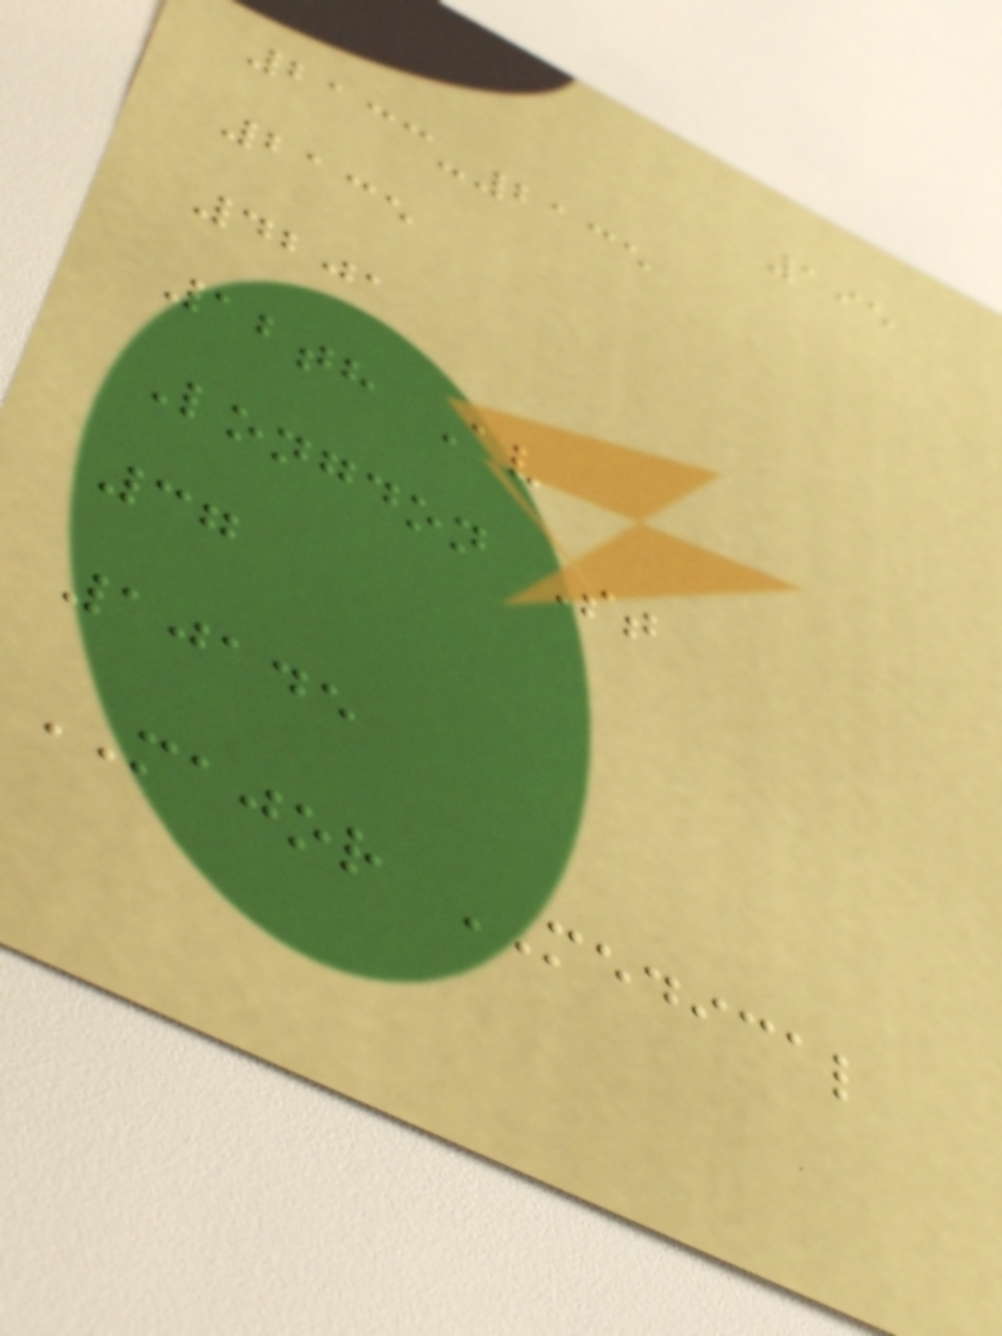195
2133-2135
2135
4201
12th Av
Longdon St
37
10145
MAJOR MEDICAL
